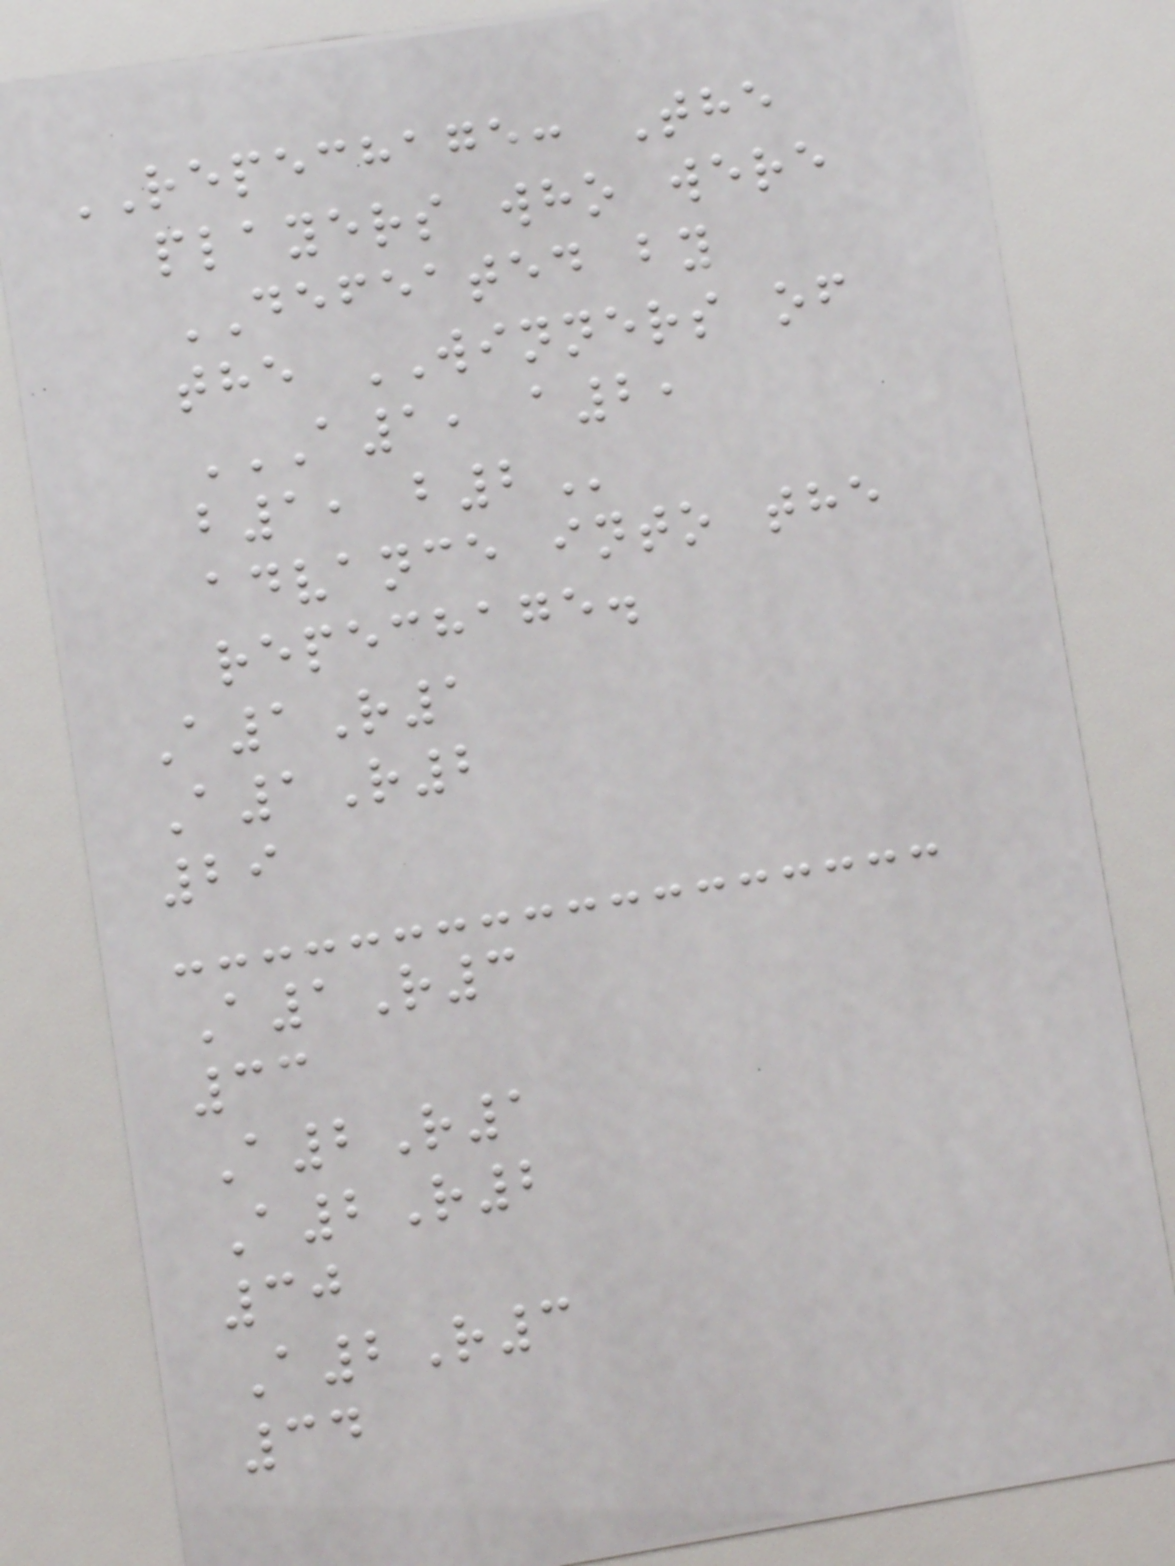REPECHAGE: The
players who were
DEFEATED by
the WINNERS of
A1, A2,
B1, B2
advance into the
repechage.
A1R1
A1R2
29
A1R3
33
A2R1
A2R2
30
A2R3
34
